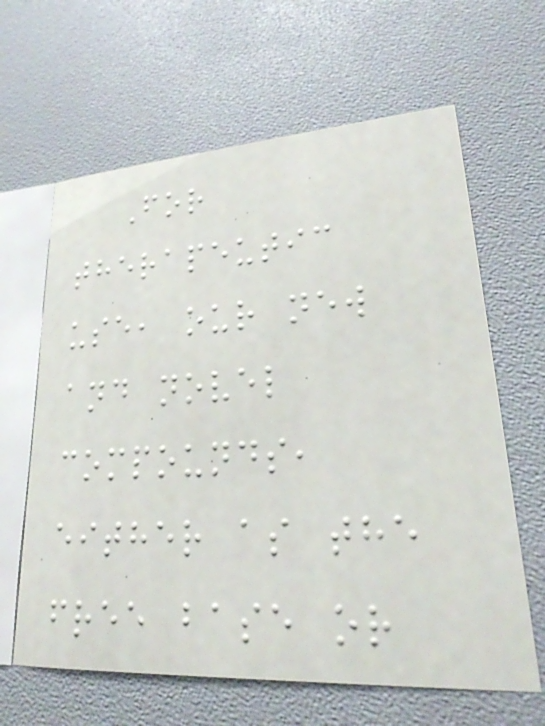For
therapeutic
use, our new
and novel
compounds,
either as the
free base or
